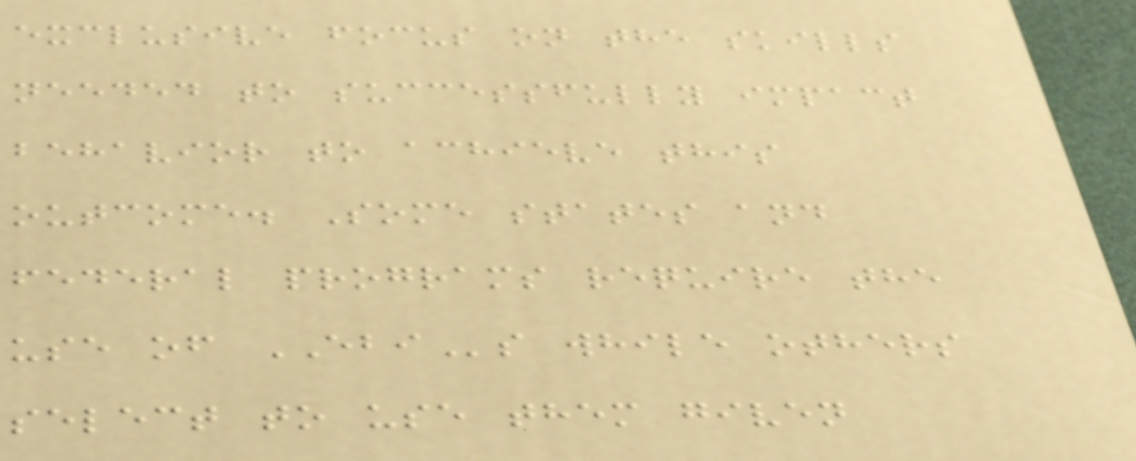exclusive focus on the skills
needed to successfully impact
behavior to achieve this
outcome. Some states and
federal programs require the
use of EBIs while others
select to use them given
